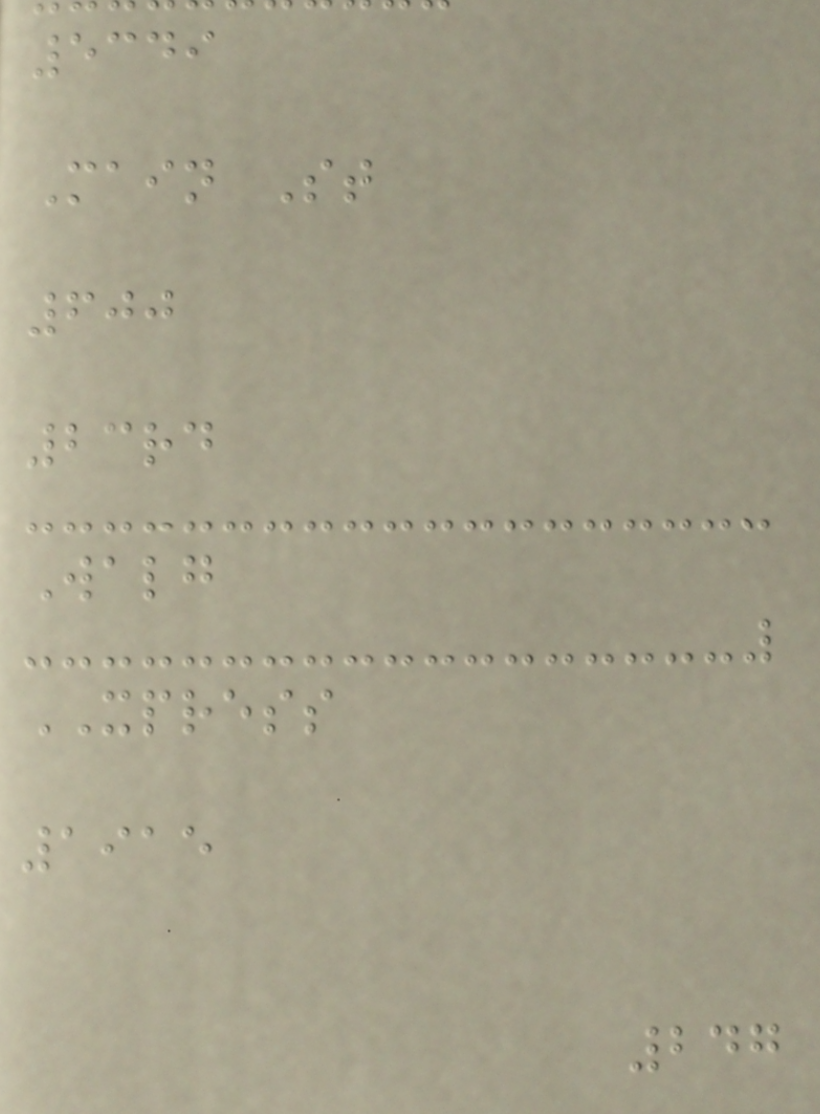5349
Main St
600
23rd
Walg
XPRESS
1915
247
